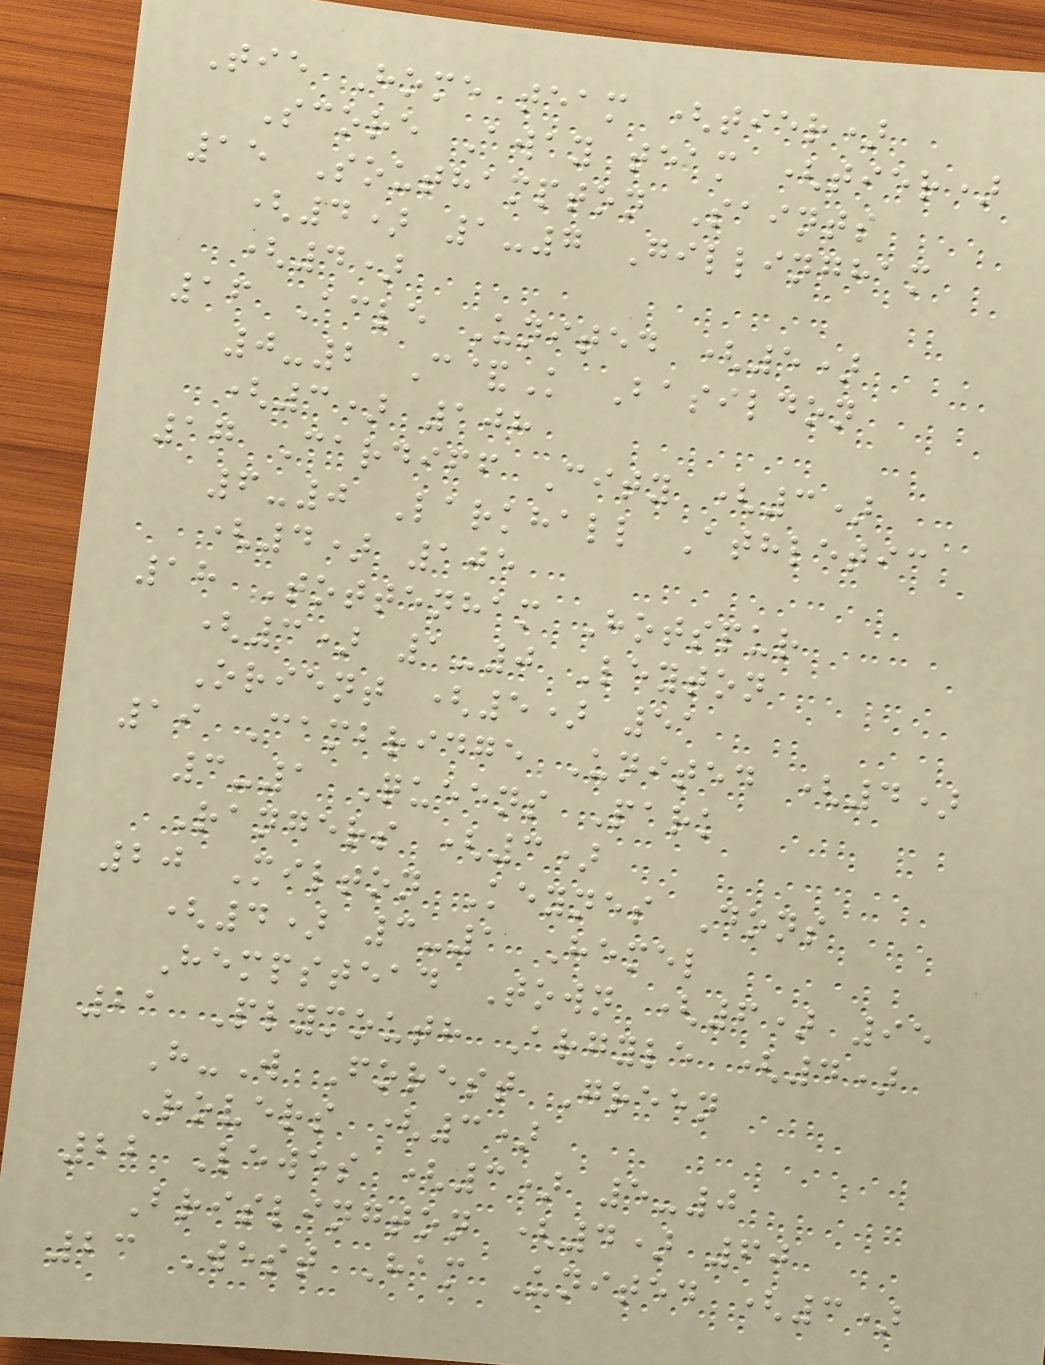Tie Home team (tier)
Score Away team (tier)
15 Southampton Saints
(4) 1-7 Gillingham
(4)
16 Acle United (5)
0-2 C&K Basildon
(3) 108
17 Cardiff City (3)
6-0 Larkhall Athletic
(4) 105
18 Tottenham Hotspur
(3) 1-0 Leyton
Orient (5) 51
19 Cambridge United (4)
3-1 Queens Park
Rangers (3)
20 Milton Keynes Dons
(4) 3-1 Hemel
Hempstead Town (6) 95
21 Plymouth Argyle (4)
H-W Forest Green
Rovers (3)
22 Lewes (3) 5-0
Brislington (4) 60
23 West Ham United (3)
